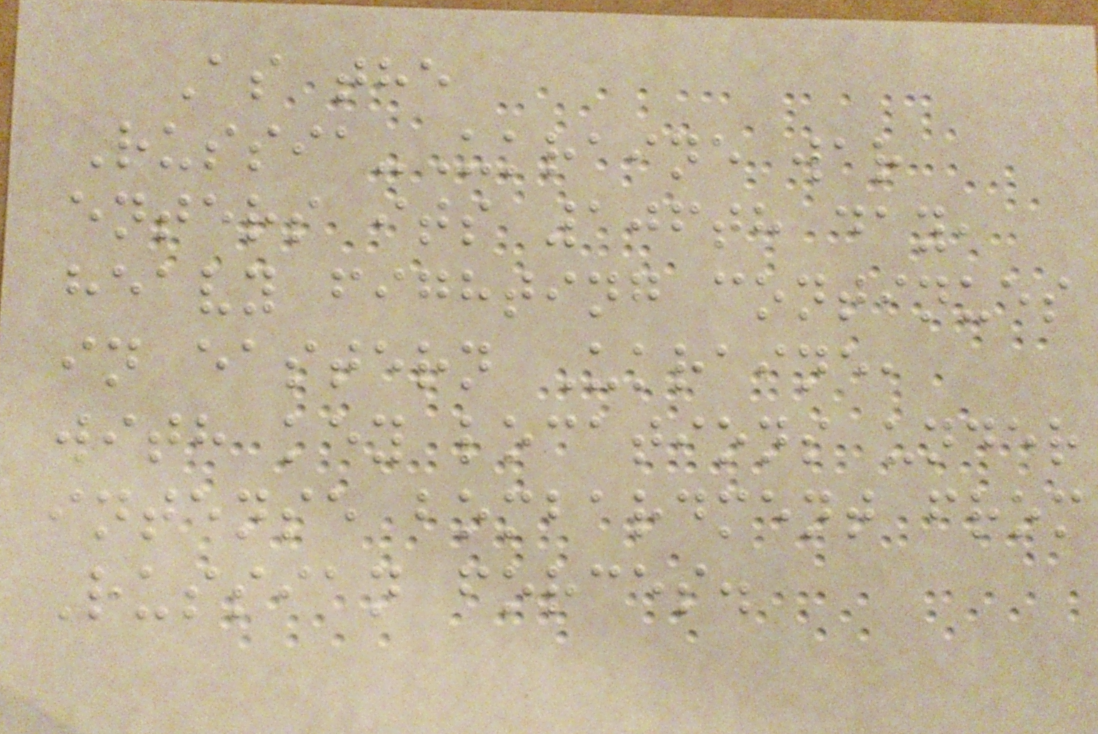As the
Russia-Ukraine war
enters its 106th day,
heavy fighting continues
in eastern Ukraine,
with key locations under
intense bombardment from
Russian forces.
